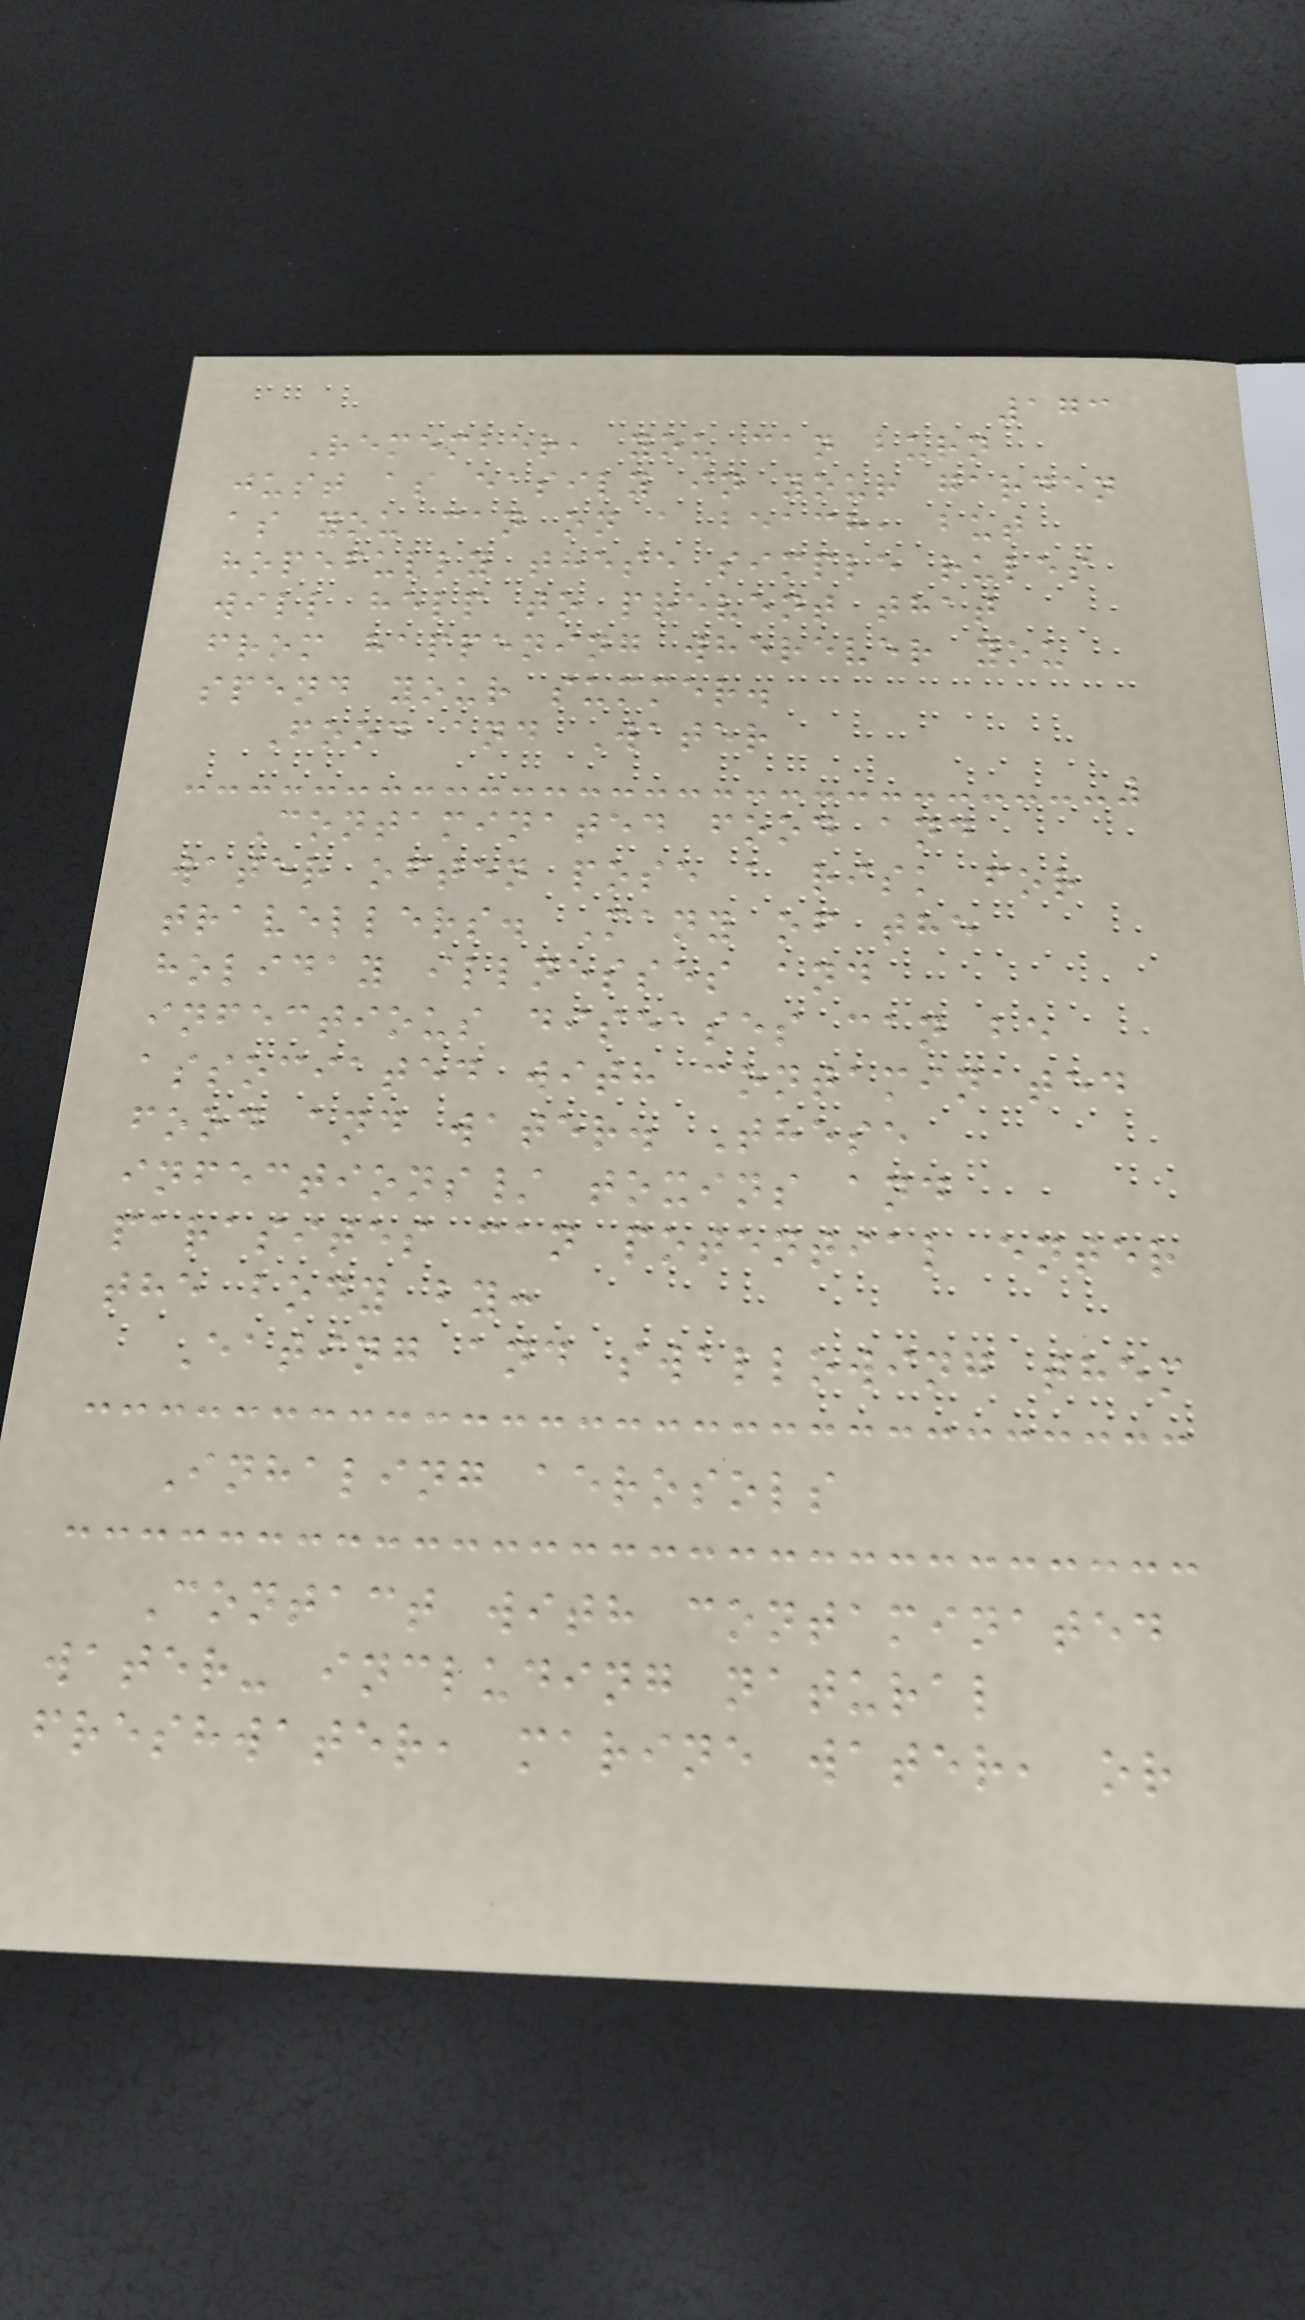173
Remember, you can burn
just as easily in your garden
as you can on a beach, but
hopefully these simple rules
will help to prevent that
from happening wherever you
spend your summer.
Food and Water
Contaminated food and
water often pose a risk for
travellers. Many of the
holiday illnesses and
infectious diseases can be
associated with contaminated
food and water. These
infections/ toxins and
parasites can potential enter
the body by:
Eating and swallowing them
Inhaling aerosols
Contact with contaminated
water- including natural
freshwater, marine water, or
